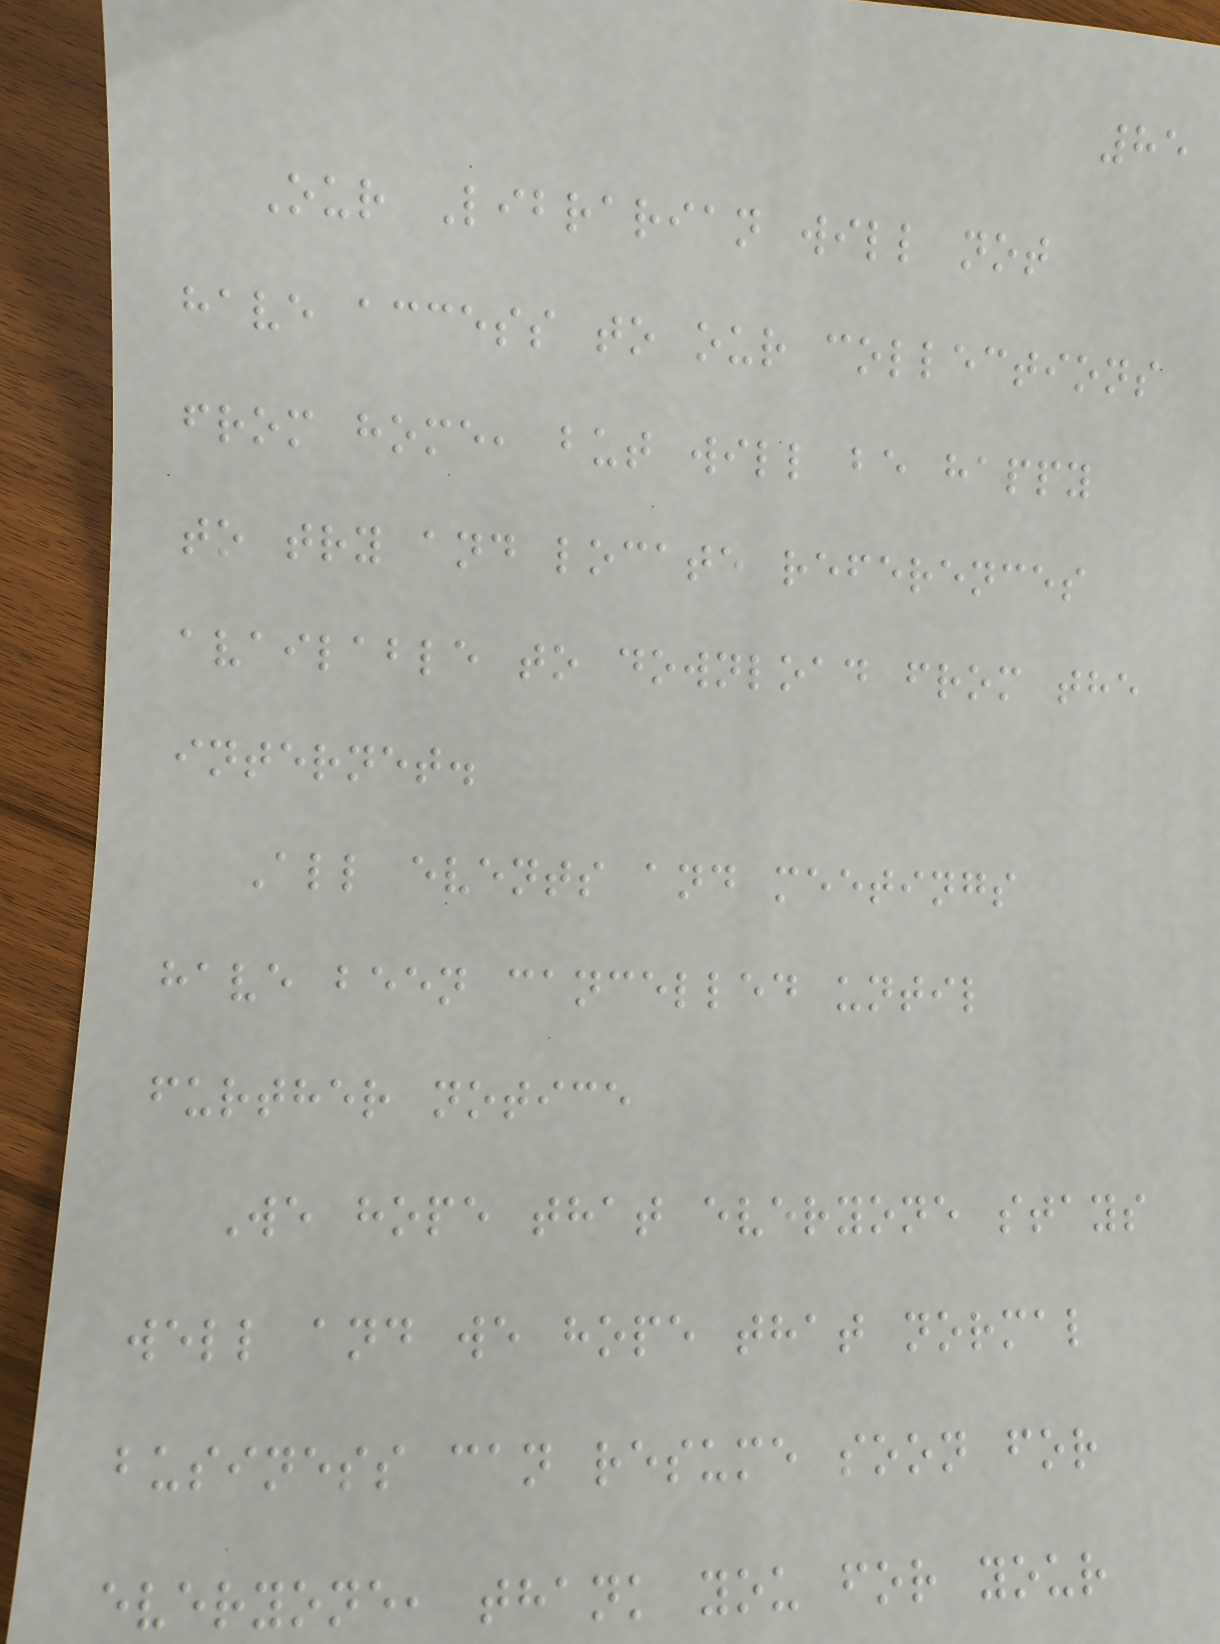85
Our Librarian will not
have access to our collections
from home, but will be happy
to try and locate references
available to download from the
internet.
All events and meetings
have been cancelled until
further notice
We hope that everyone stays
well and we hope that normal
business can resume soon for
everyone, thank you for your
